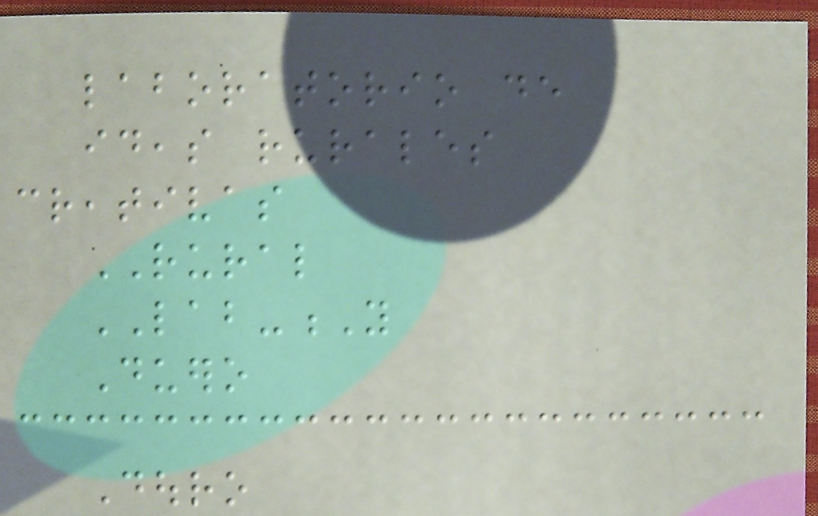laboratorio de
ideas rurales
creativas
RURAL
LAB-Y
Duero
Douro
